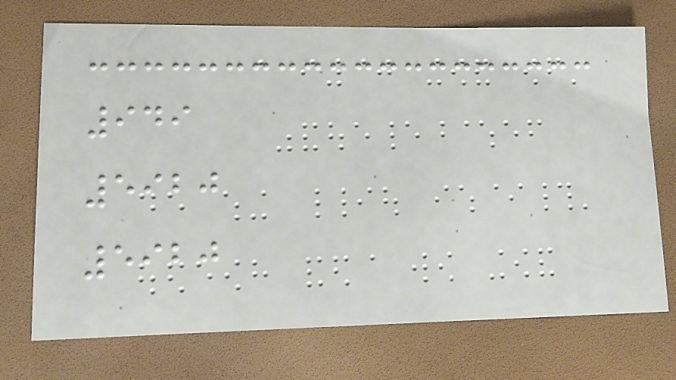949
5920
5920
